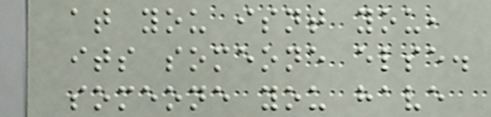at you isnt you,
its someone else.
someone you have
